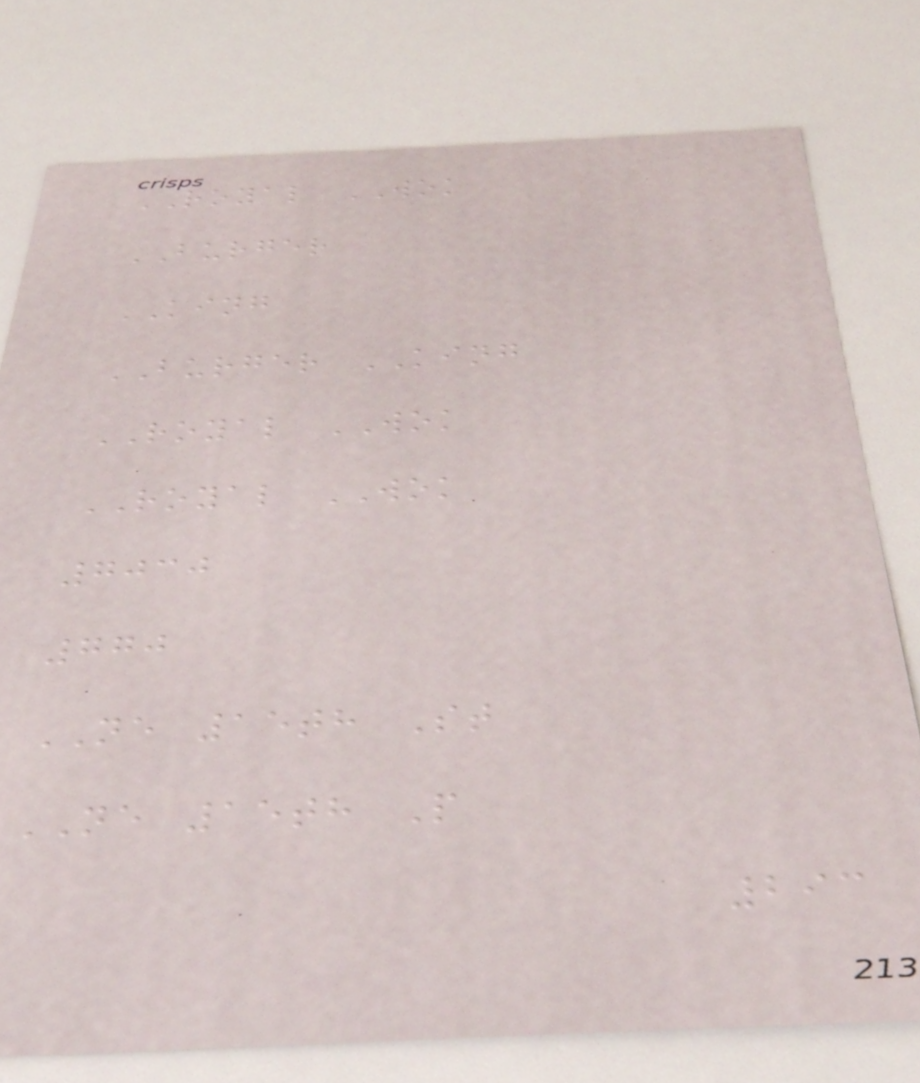ROYAL WOK
BURGER
KING
BURGER KING
ROYAL WOK
ROYAL WOK
7030
770
NE 15th St
NE 15th P
293
